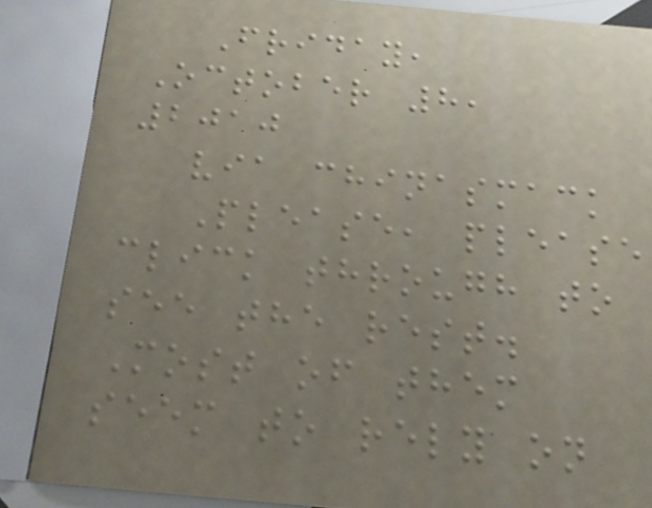Friday,
October 8,
2010
via chinasmack
Please, please
click through to
see the rest.
Most of them
seem to rely on
